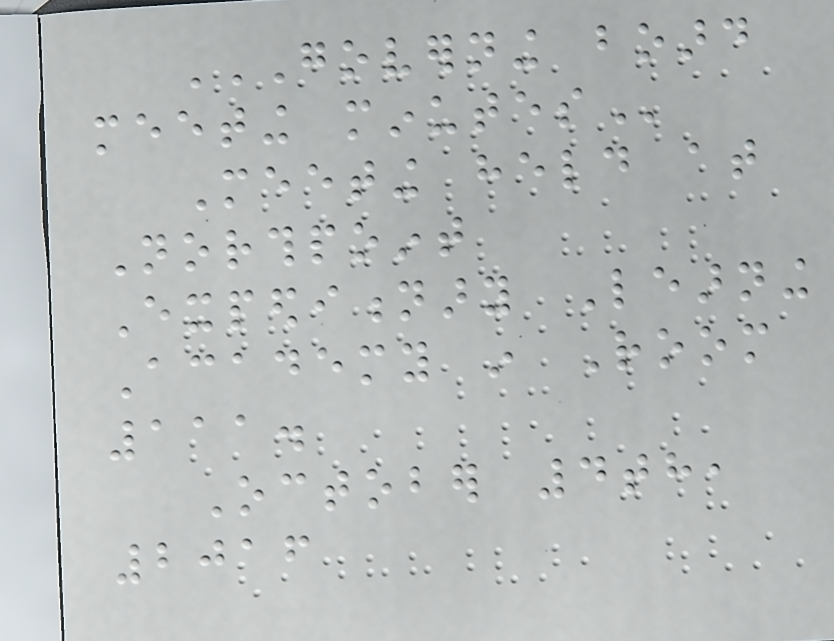GOVERNING BOARD
MEETING MINUTES
Meeting held at
Northpoint
Expeditionary Learning
Academy in Room
111.
October 4th,
2016
